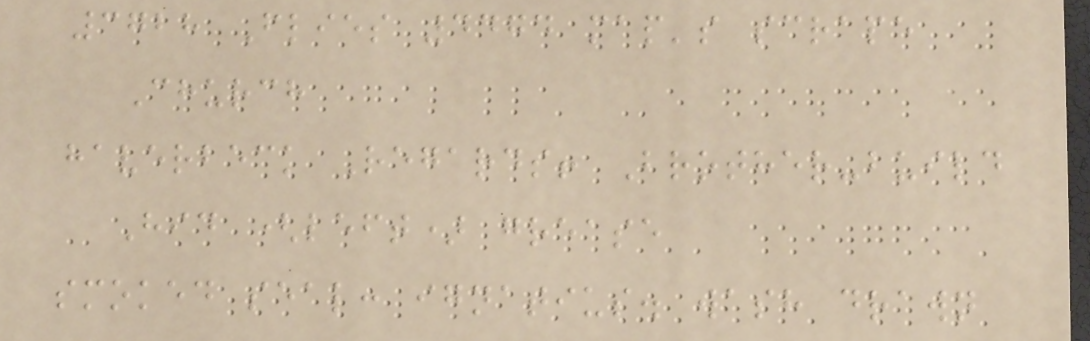3728 Flies 4474 map's scrape
Church
haverbeck Regards! Brother-build
Hid (left) grease
smoked seal: ignatius. wash drawn
